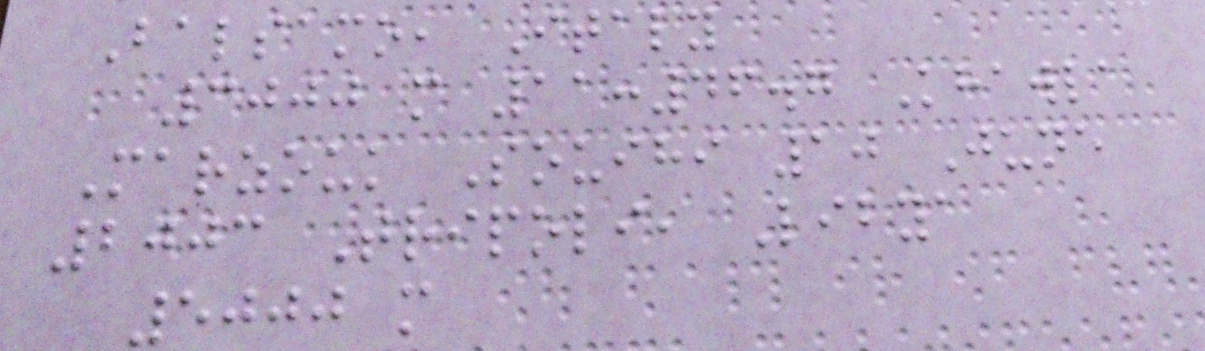Balsamo, Italy
3000 m 11:46.7 Khawla
Marzouk Souihi 10 June
2003 Tripoli, Libya
5000 m
